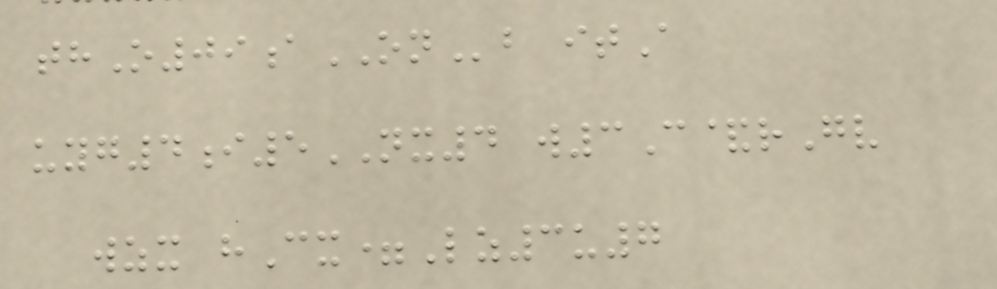thO09aONb itA
uyg4i5NX4 w3C&rGv
wzx hCx=Lz3u7
